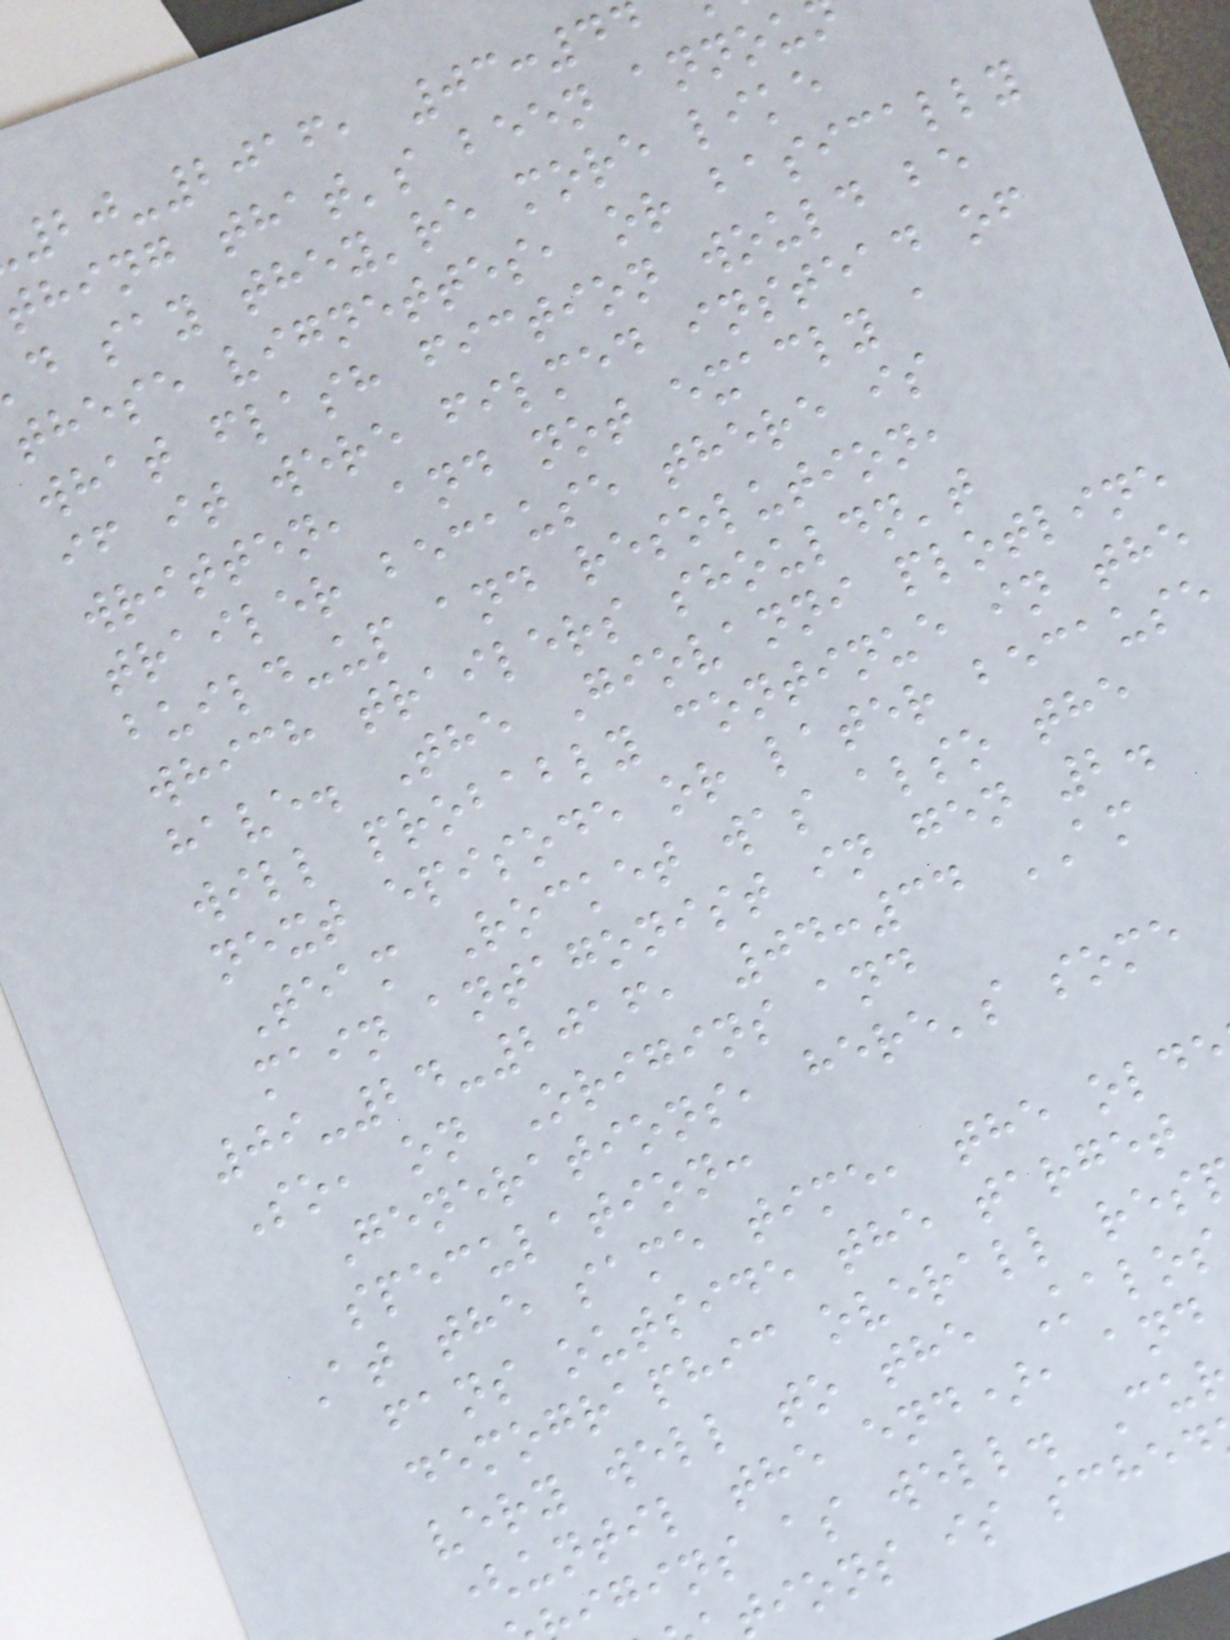20-2016, 03:44
thing that's been annou
d say they're more like
these vignettes, or basically
what flash fiction would be
if it were filmed instead of
written, and not exacly a
trailer because there is
build-up and resolution,
which trailers shouldn't
have. The Giovanni plotline
will probably continue in the
next episode or later because
Team Rocket was also the
main antagonist in gen 2.
09-24-2016, 04:34 AM
So, on Origins and
Generations, here's some
speculation:
At the same time, the olde
fans outside the target
demographic overall res
very well to the Kalos
(until the end), and
igins as well. Cu
tions is sched
